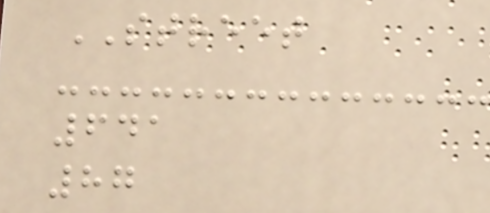STREET
641
87
